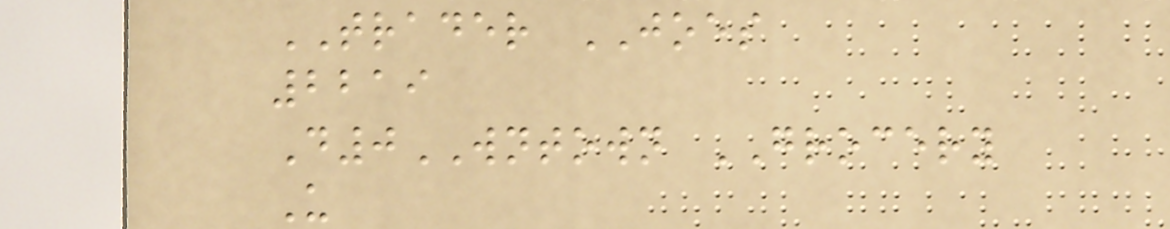TRADER JOES
2219
D0WNTOWN GROCERY
U
